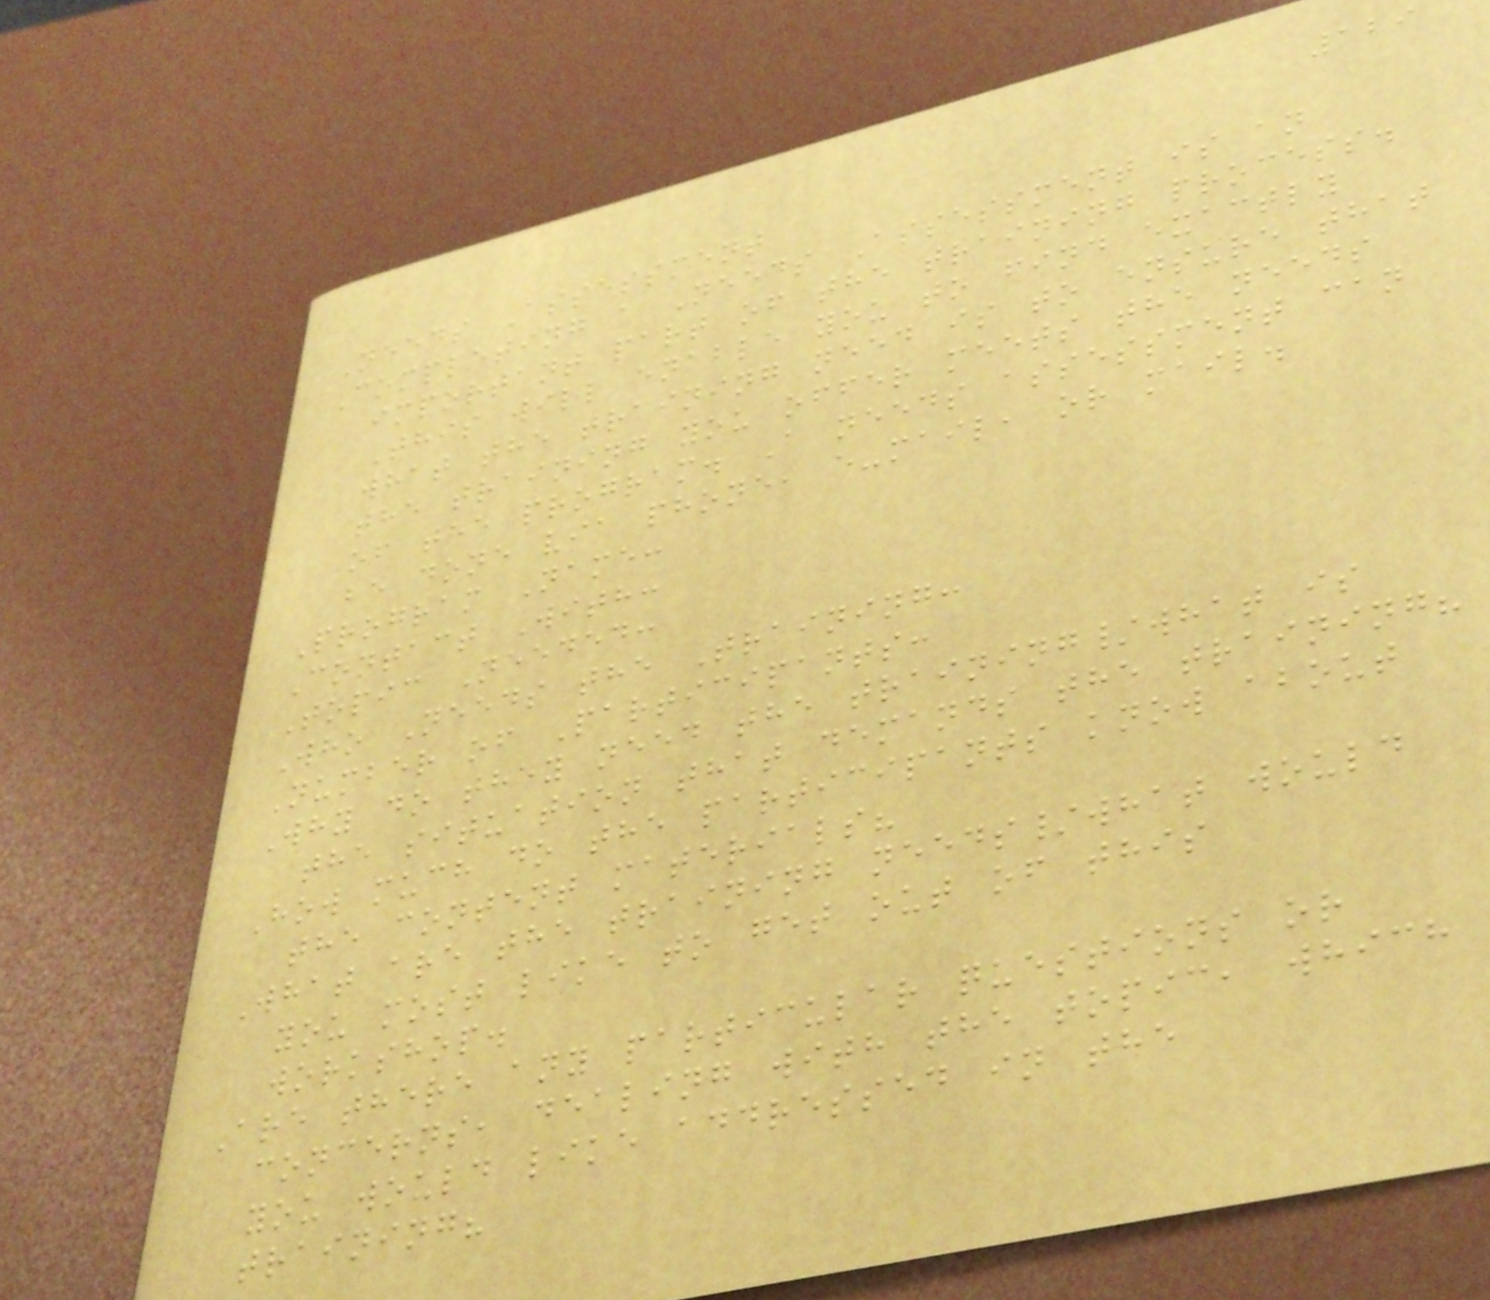129
Needs Assessment
Completing a Needs Assessment is an
important part of the training process.
This will enable you to find exactly
what the training need is to ensure that
the training you offer meets the needs
of the program. A needs assessment can
be done via phone, e-mail, or mail.
Program Name:
Contact With:
Topic Needed:
Who Needs the Training:
Number of Participants:
Why do they need the training/what is
the situation that demands the training?
How much do the participants know about
the content materials?
What are the training needs/what would
you most like to get out of this
workshop.
Are there any particular questions or
concerns, dealing with the topic, which
you would like addressed in the
training?
